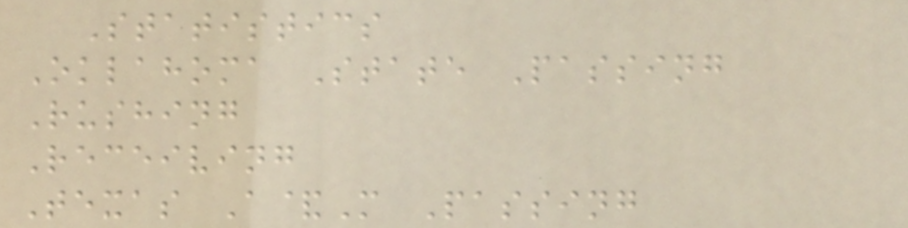Statistics
Oklahoma State Passing
Rushing
Receiving
Texas A&M Passing
